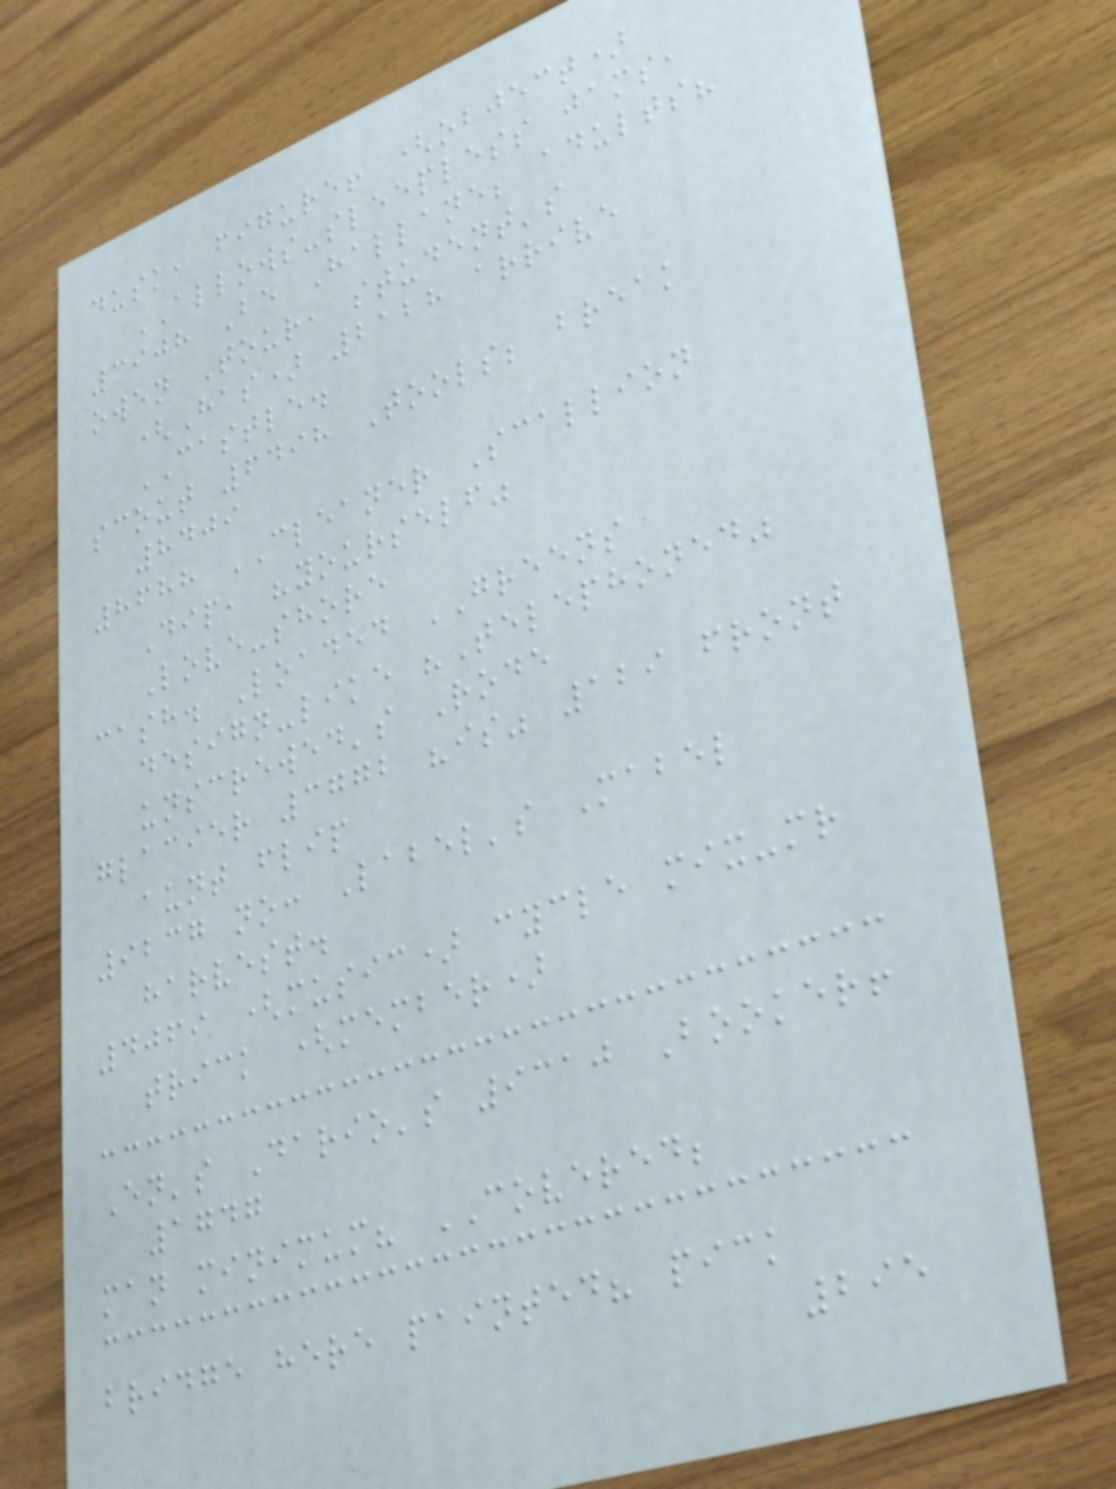dusk, figure! (object)
ALLOWS-sleepless jams,
3908 Be Hallane; adults?
owen Tour, student's
(Has) 2128 arrive
CASTLE.
scout 6498 Tools; break
8409
8688 CLEANER Scallion
Dip, "yourself"
Love-shore
cash. Loaded GREENS
design-like "Telephoned"
unscrewed's Rode
glacier 3772 "is" 129 front
aunt flip
9237 no: Label's Mabel
harvest.
4069 (music) cycle mix-mr
trick (member)
En's Dario's 9310 Booker!
1747
man minimum? COVERED;
bridge here painted? pick
295
